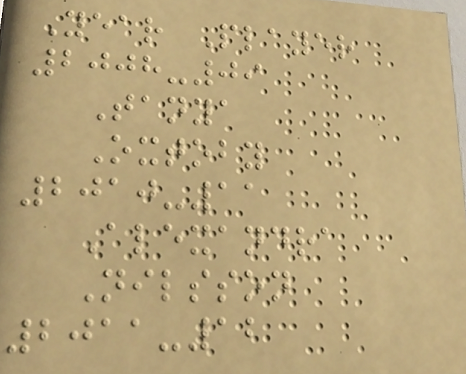Year Player
2008-09
Tanya
Oxtoby
2010-11
Alexandra
Nilsson
2011-12
